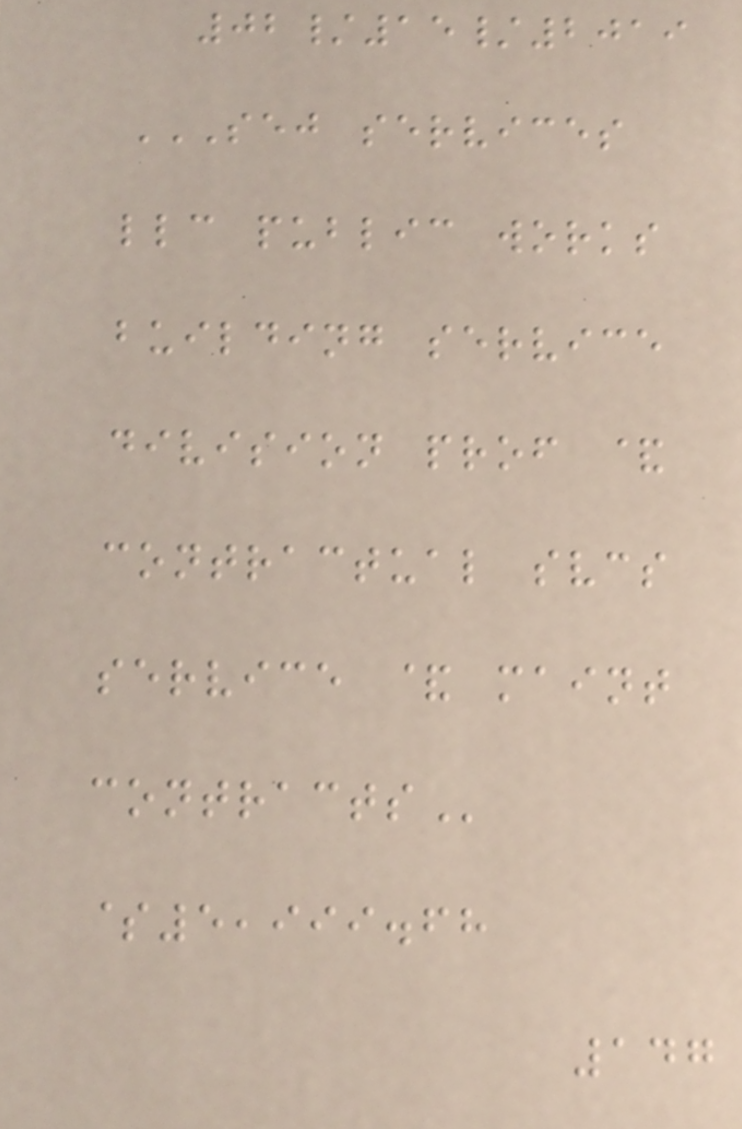02/15/2019
SEJ SERVICES
LLC PUBLIC WORKS
BUILDING SERVICE
DIVISION PROF &
CONTRACTUAL SVCS
SERVICE & MAINT
CONTRACTS
$5,999.68
147
